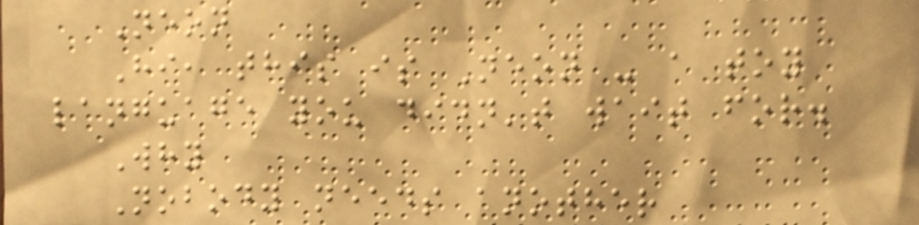Neon
Hi, this is Neon - a toy
language you didn't wait for.
Why
Nobody needs another
